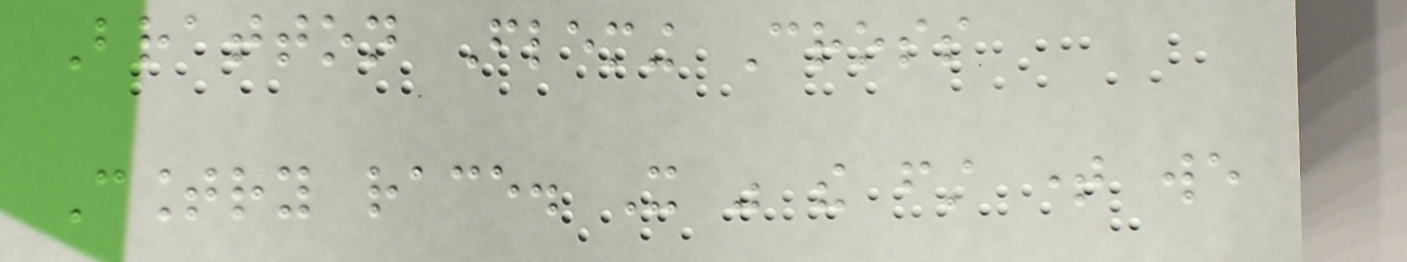Bratton Fleming Cross
Country race. It was the first time we
